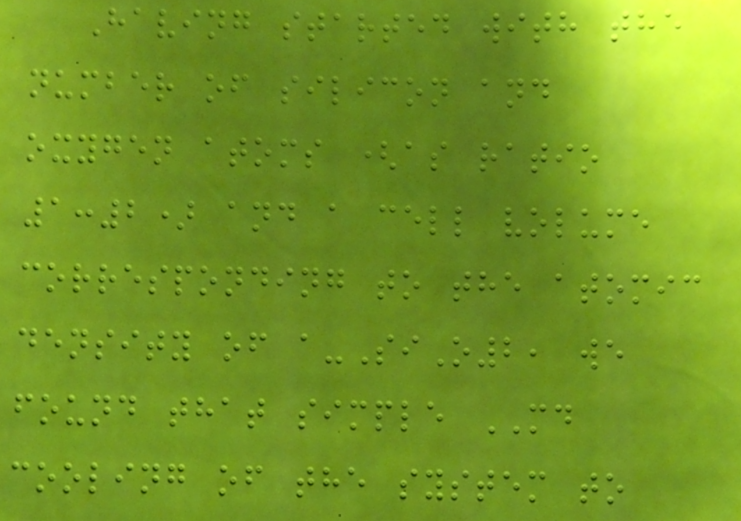Having started with the
number of silicon and
oxygen atoms (as ratio
1:2) and a cell volume
corresponding to the atomic
density of a-SiO2, we
found that simple MD
cooling of the system to
